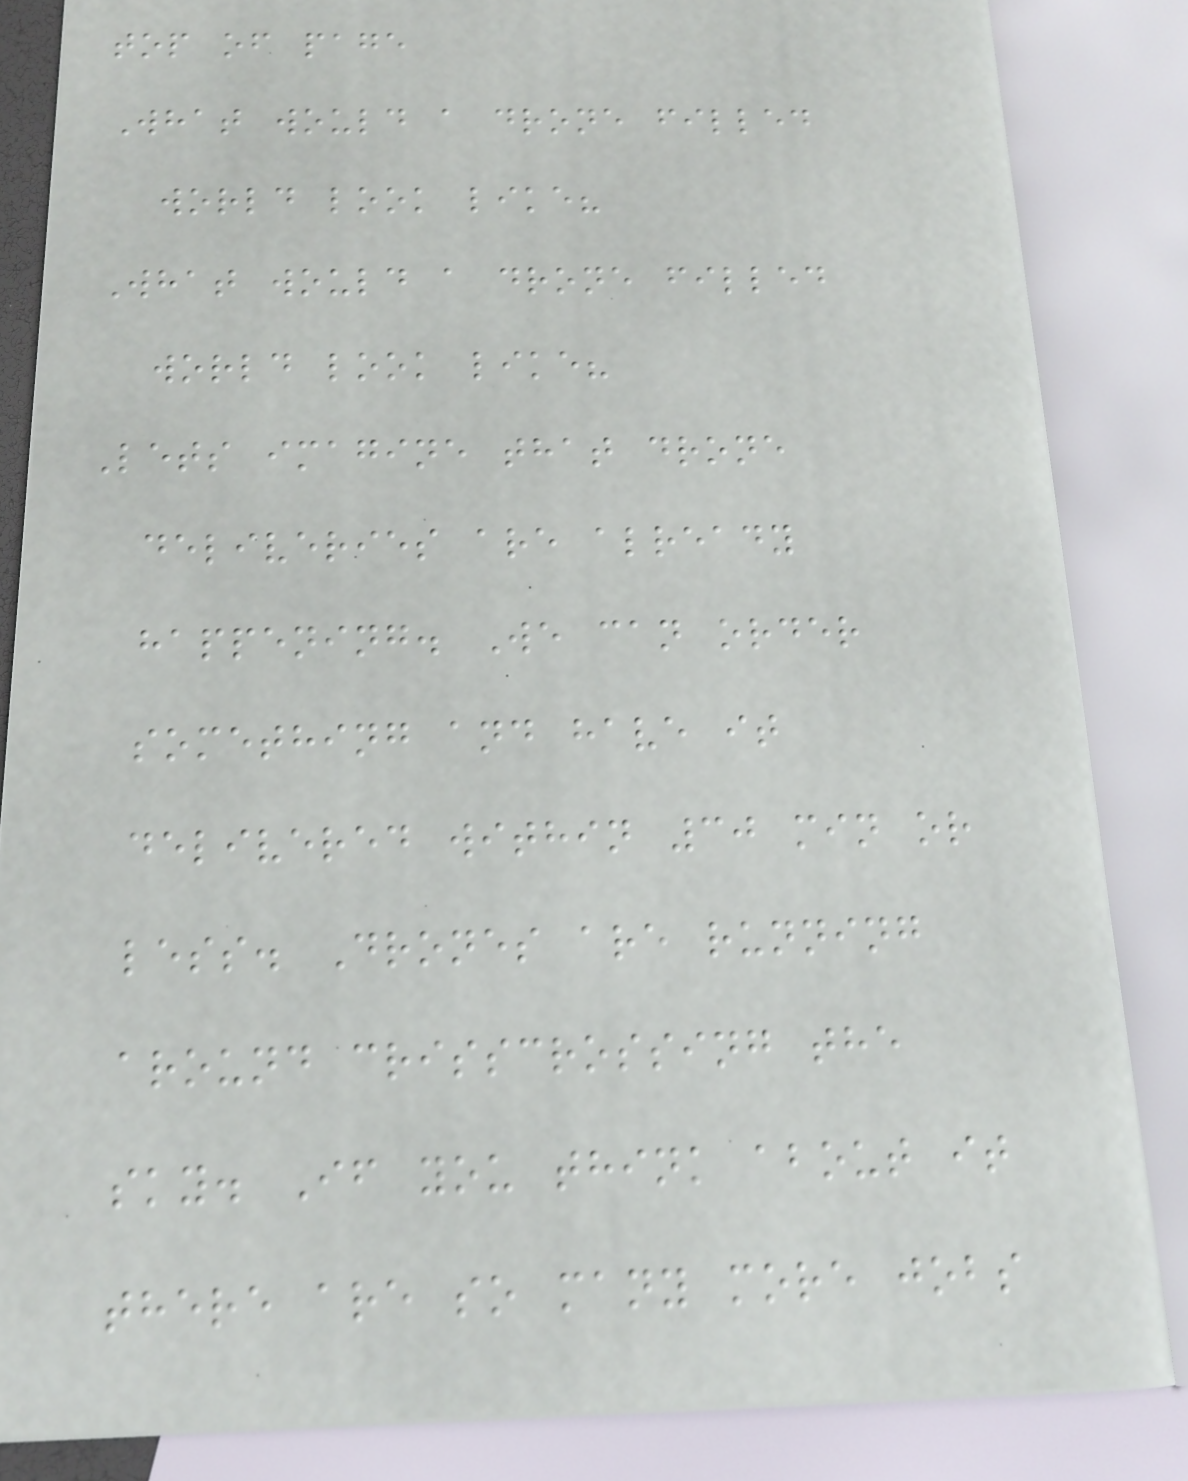top of page
What would a drone filled
world look like?
What would a drone filled
world look like?
Lets imagine that drone
deliveries are already
happening. We can order
something and have it
delivered within 30 min or
less. Drones are running
around crisscrossing the
sky. If you think about it
there are so many more jobs
